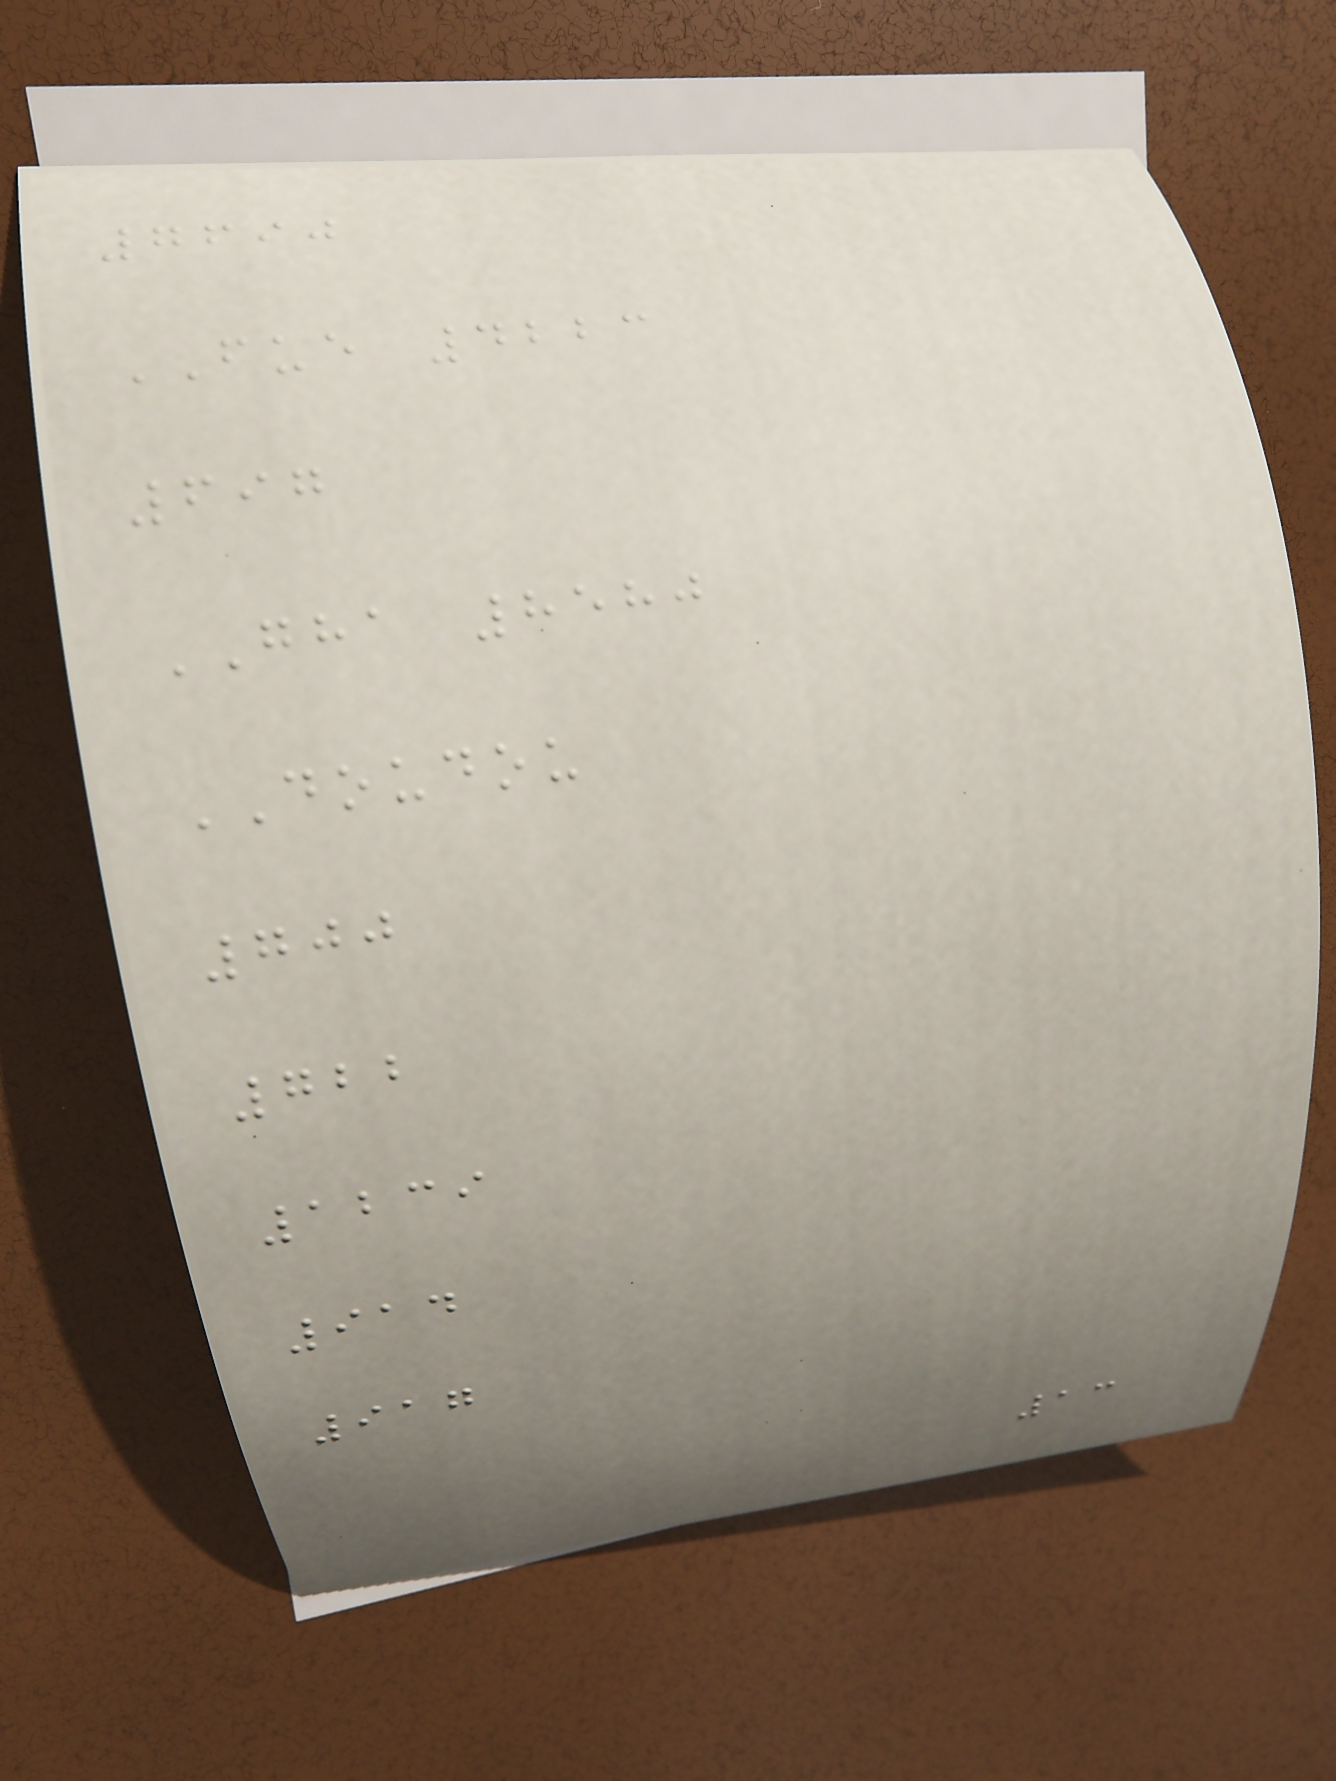7690
FUE 4223
697
GHA 8580
DOUDOU
700
722
1239
914
917
13
